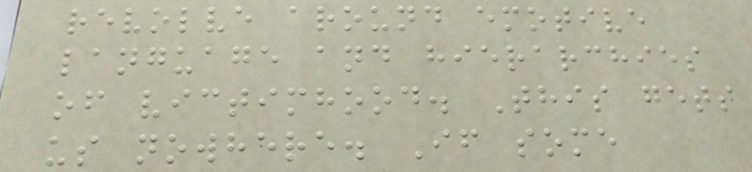revolve around emotive
language and hierarchies
of victimhood. This gets
us nowhere. If some
